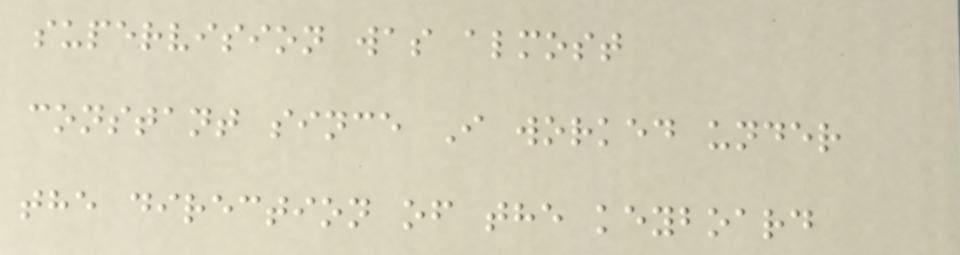supervision was almost
constant since I worked under
the direction of the keyboard
